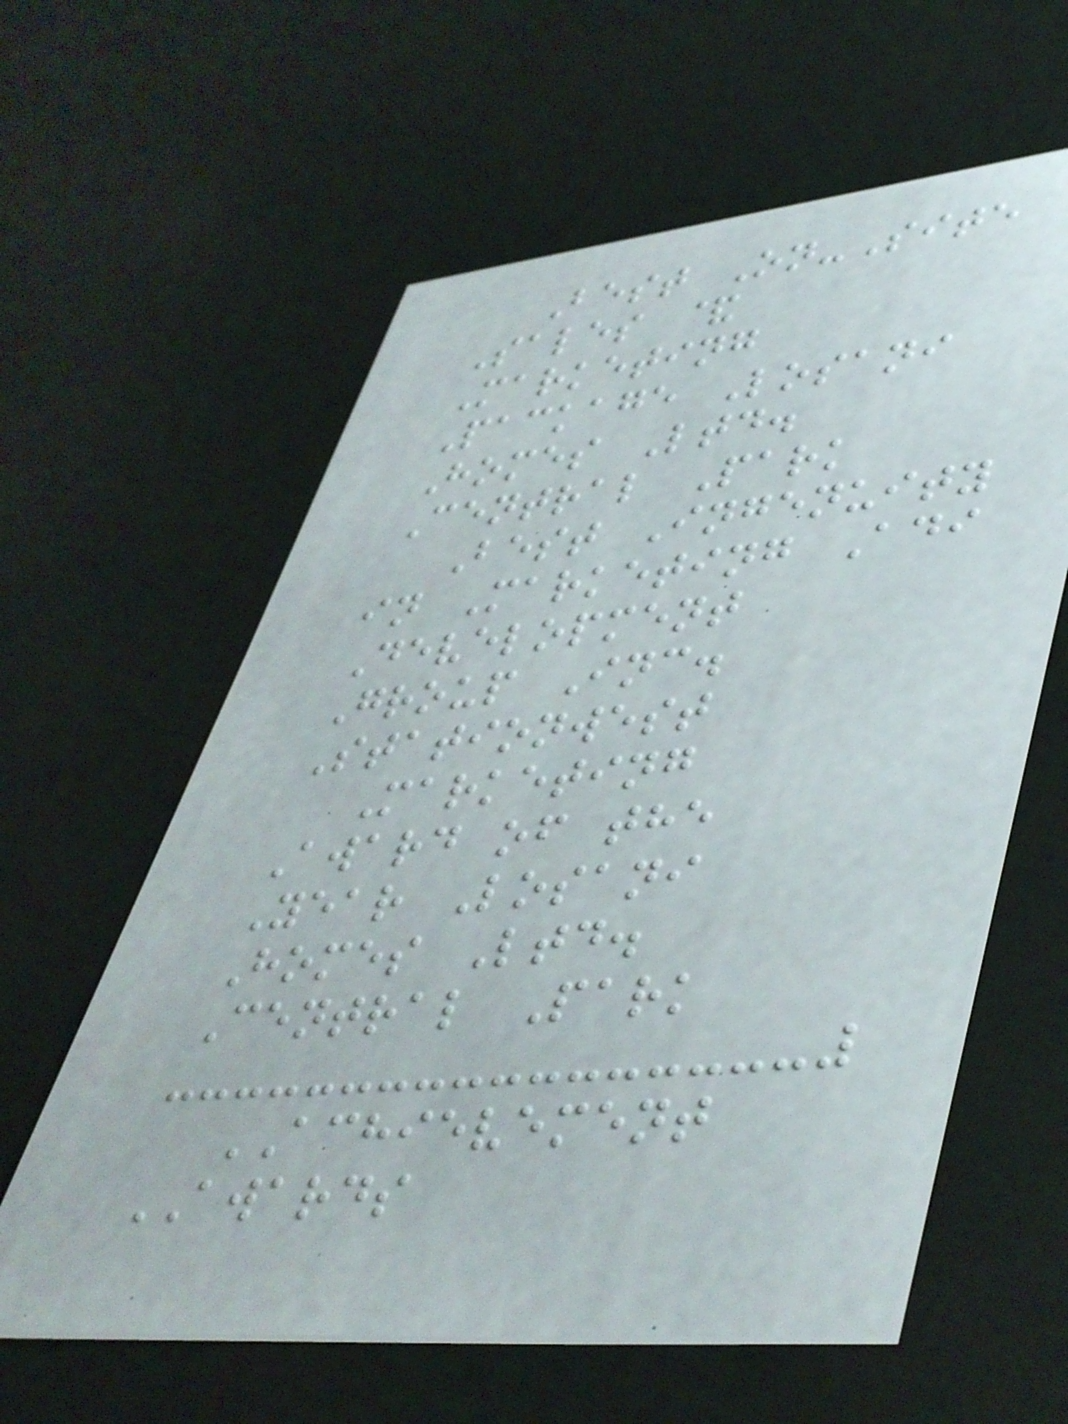Best On-Site
Sales &
Marketing
Package Losani
Homes Ltd.
Central Park
Best Ingenuity
in Marketing Adi
Development
Group Inc.
Stationwest
Marketing
Award of the
Year Losani
Homes Ltd.
Central Park
ACHIEVEMENT
AWARDS
